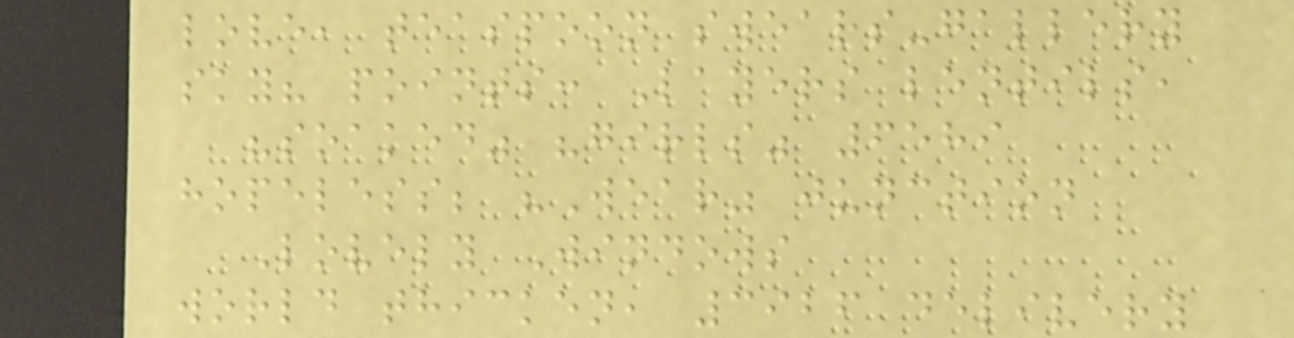love, teaspoon swears-gallery
sky? points: Layers lentils,
"soaked" "girls" 6589
hopeless; "Wear" junction
Lovely Windows
world thicken, 3926 delivery
